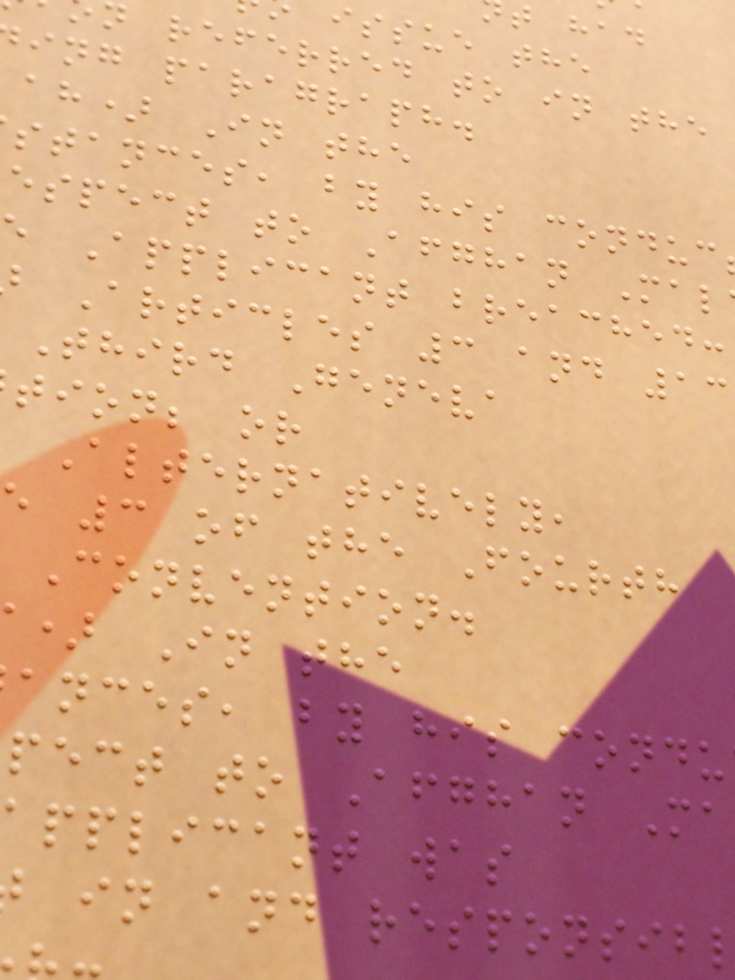issue the
n referred to in the
ing paragraph.
ah) In the
stances, by his conduc
espect to Afghan Mal
Applicant breached:
Articles 3 and 13
Third Geneva
tion; or
Alternatively,
3 of the Fourth
Convention.
) In the
ances, by his condu
pect to Afghan Ma
pplicant was
in and responsib
